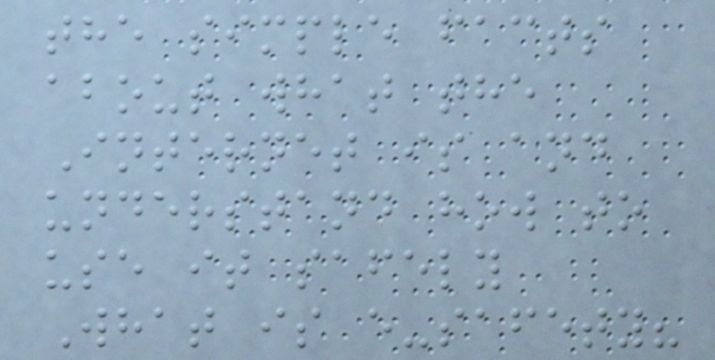the simple facts
about what the
Internet is and
understand how to
use it safely
What is e-safety?
